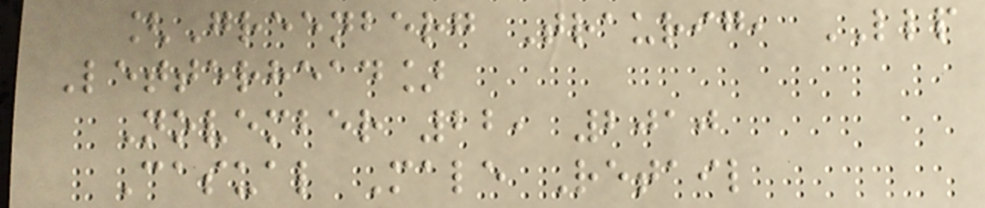[Greenberg Traurig, LLP
Letterhead]
November 22, 2010
Casual Male Retail
